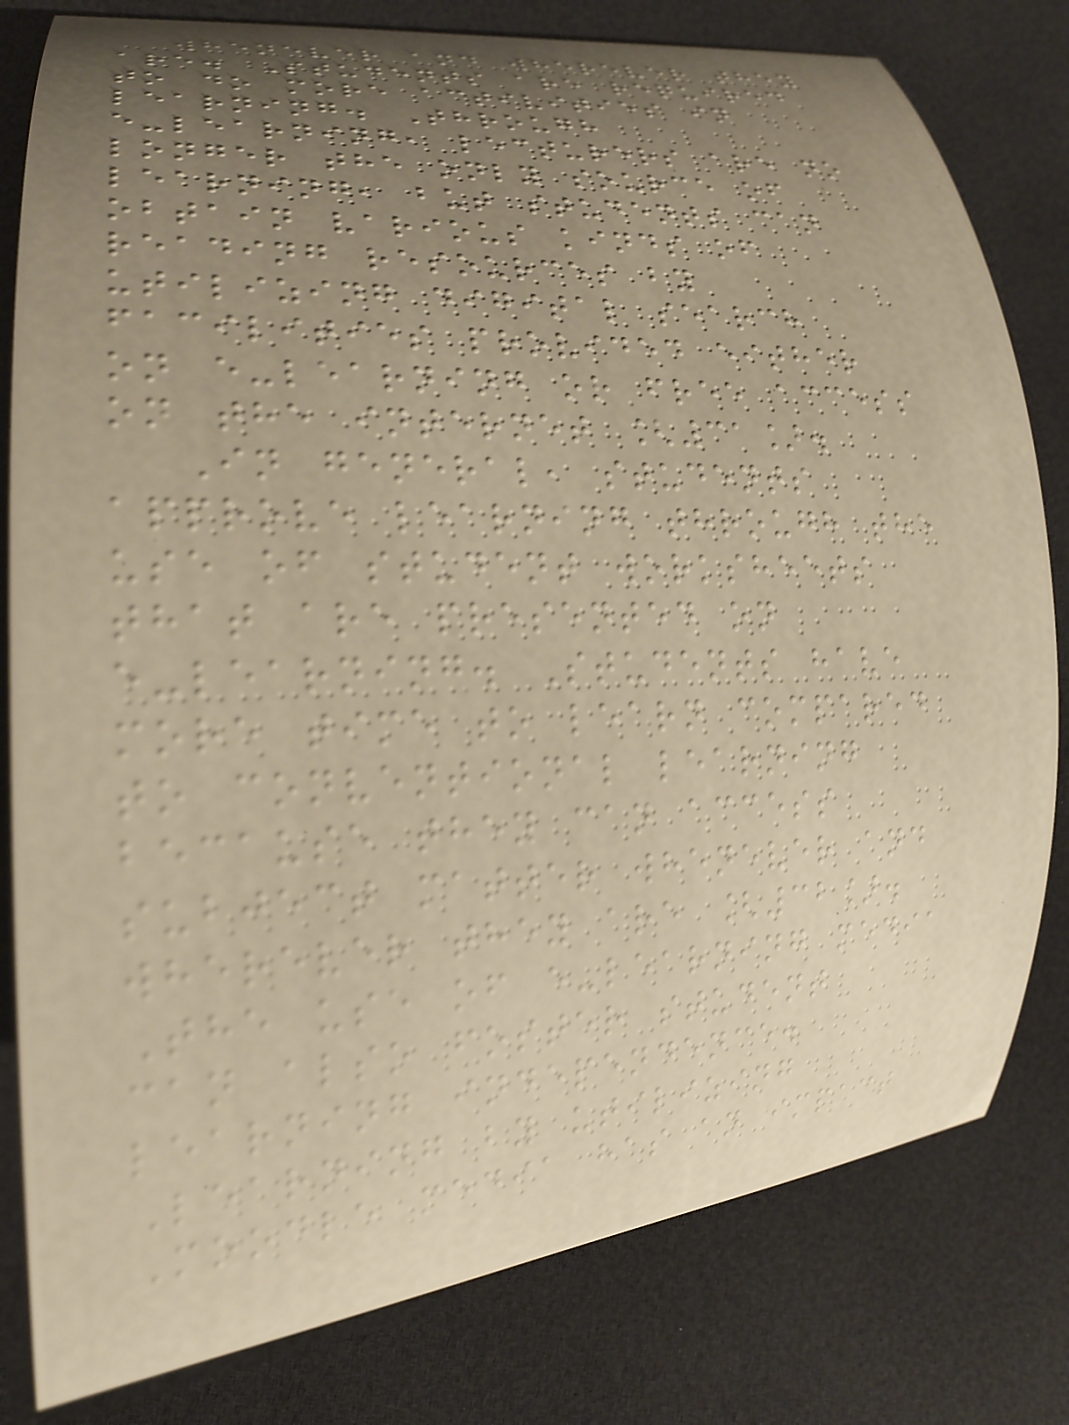whenever and wherever they
are. Students are required
to do more activities in
learning. Through
e-learning, lecturers are no
longer the only source of
learning, but students can
obtain various kinds of
reading resources by
utilizing digital search
facilities provided either
on e-learning or free access
on the internet [31].
In general, students
approve learning through the
use of student worksheets
that are presented on
e-learning. Students have
more time to learn compared
to conventional learning
because they can access
subject matter whenever and
wherever they are [32].
The use of e-learning media
can also foster student
learning independence.
Learning by utilizing
Moodle media has an impact
